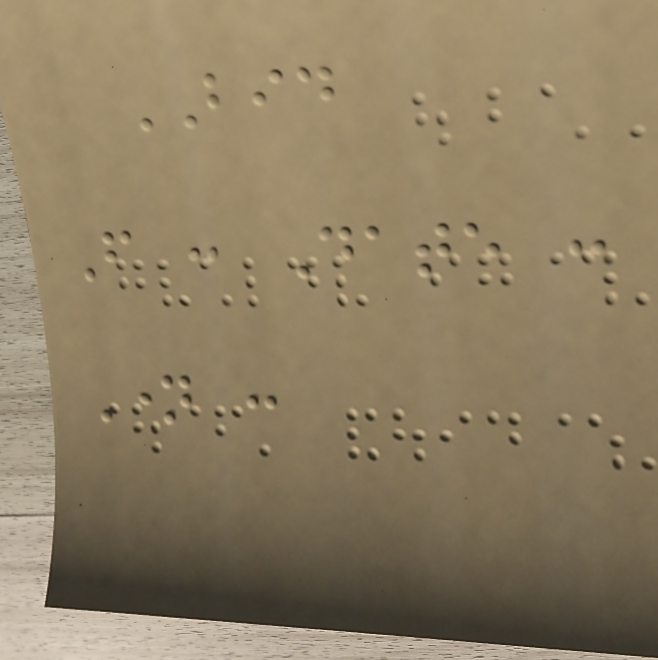BID
From : Date :
Name :
